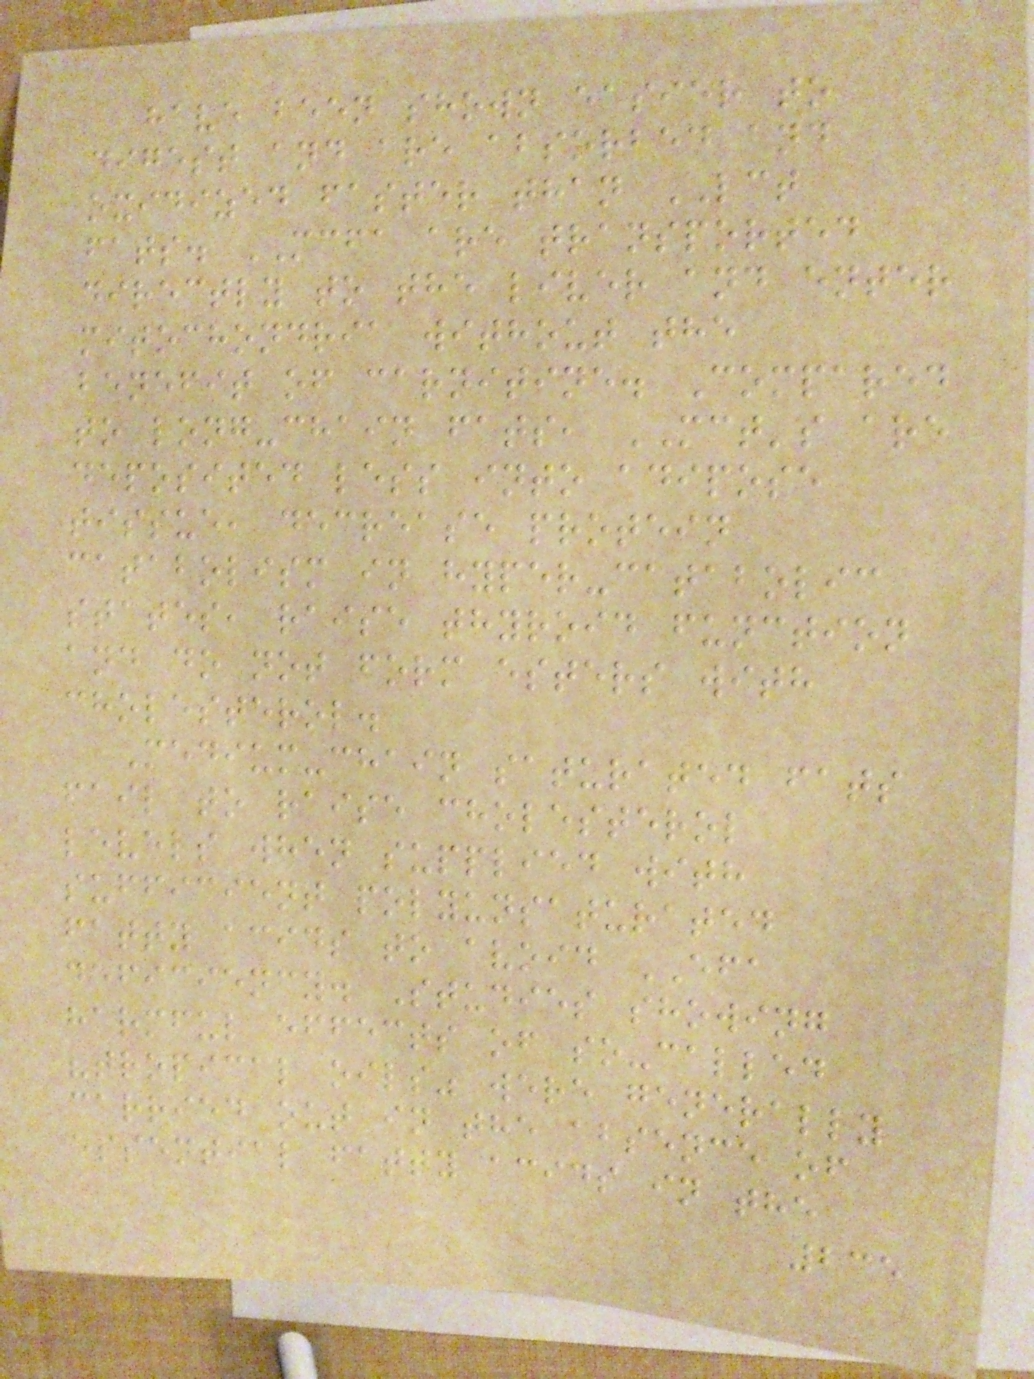have been shown easier to
digest and are absorbed and
oxidized faster than LCT
fats. MCFA are transported
directly to the liver and enter
mitochondria without the
benefit of carnitine. Compared
to long-chain fats, MCT's are
deposited less into adipose
tissue, decrease protein
catabolism in hyper-catabolic
states, raise thyroid function
and do not form esters with
cholesterol.
Medium-chain saturated fats
fail to raise cholesterol
levels when supplied with
sufficient polyunsaturated
fatty acids to avoid EFA
deficiency. Studies showing
harmful effects of so-called
"tropical oils" were generally
carried out in the absence of
essential fatty acids in the
235
